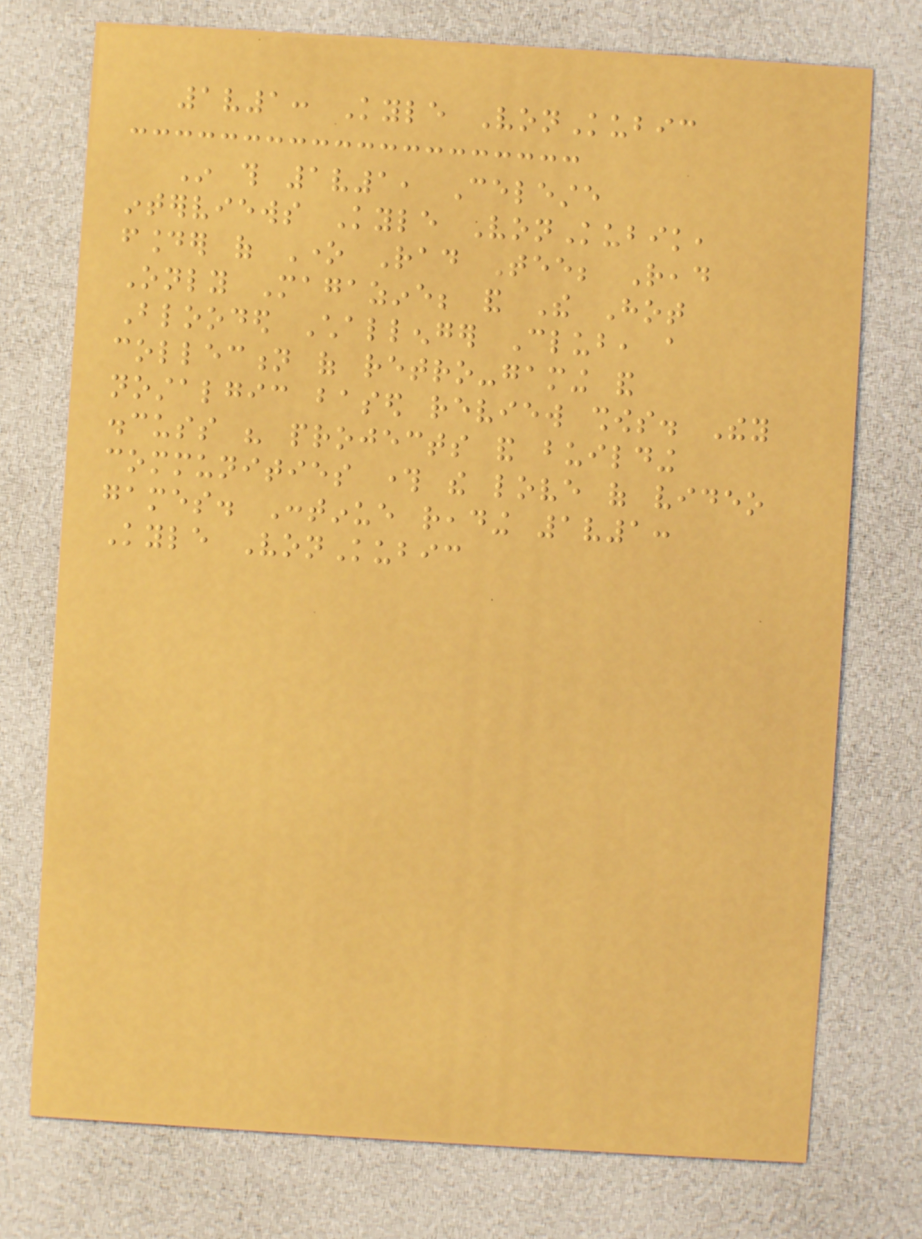1v1: Kyle VonKubic
In this 1v1, Celeste
interviews Kyle VonKubik,
founder of One Rad Tee; Read
Only Magazine; and The Hot
Blooded Challenger Club, a
collection of retro-gaming and
nostalgic based review shows. They
discuss his projects and building
communities through the love of video
games. Continue reading 1v1:
Kyle VonKubic
